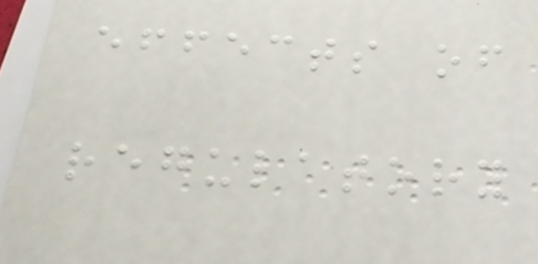effects of
regulatory
